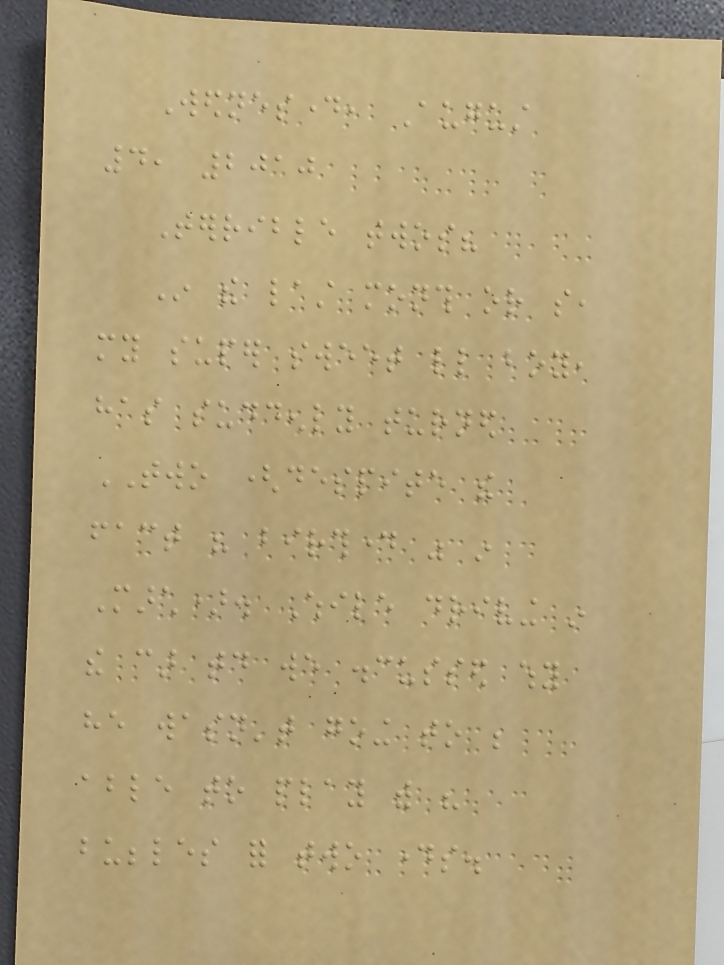Wednesday, August
4, 2010
Terrible twos?
In the last month or so,
my super sweet little boy,
has suddenly turned
TWO (despite the
fact his birthday was in
March). While driving in
the car today we discussed why
he wasn't going to be
able to play with his
bubbles for two days.
